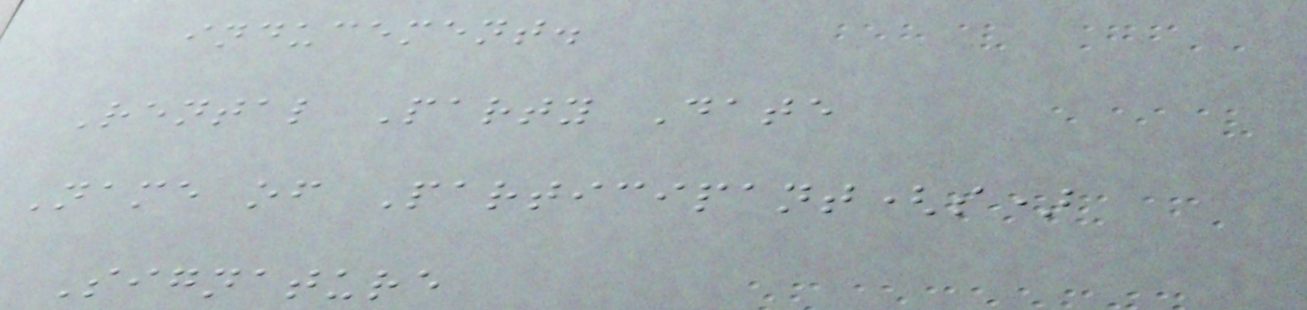inducement.
Rental Party Date
Name of Participant(s)
Signature
